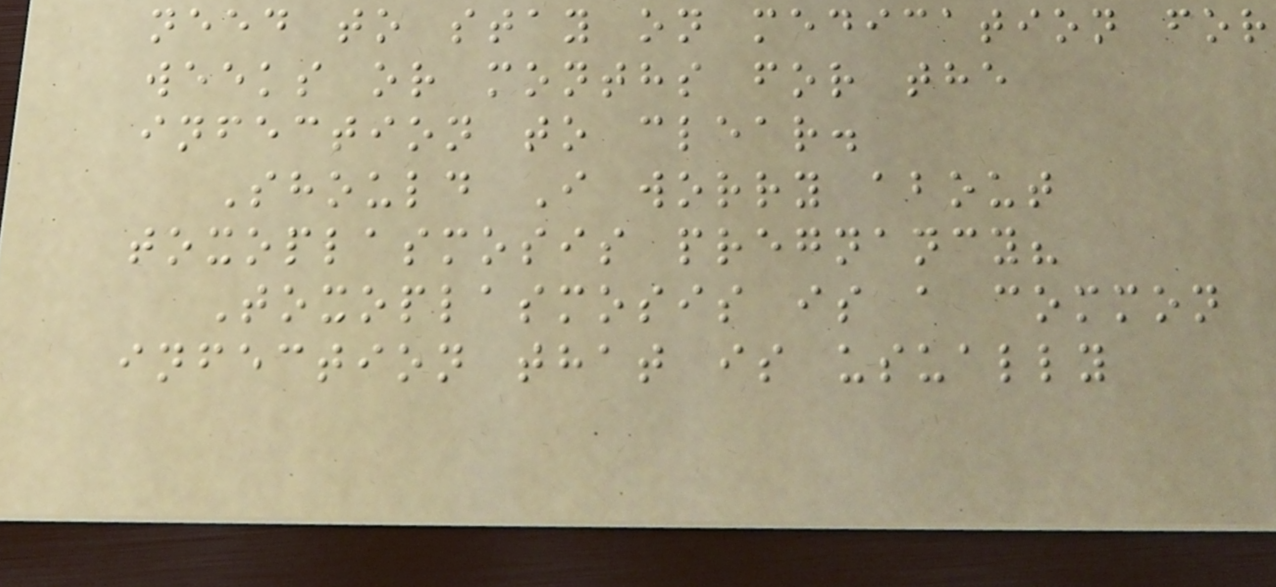need to stay on medication for
weeks or months for the
infection to clear.
Should I worry about
toxoplasmosis pregnancy?
Toxoplasmosis is a common
infection that is usually
